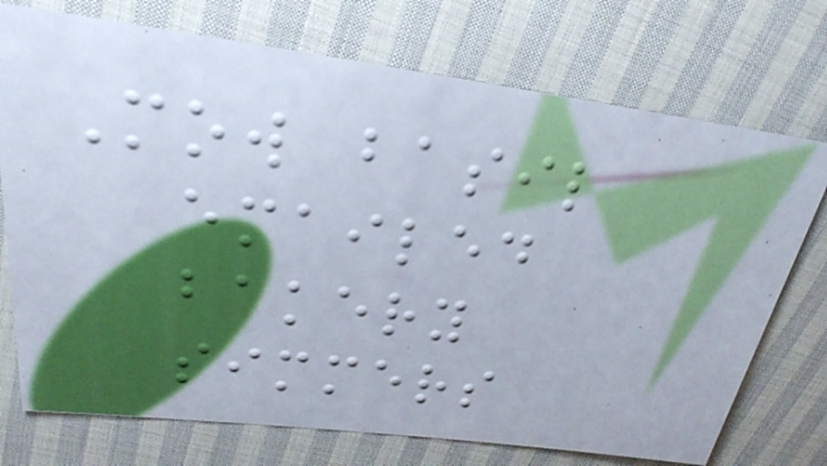Mow basil
emailed
bakery
simmers
